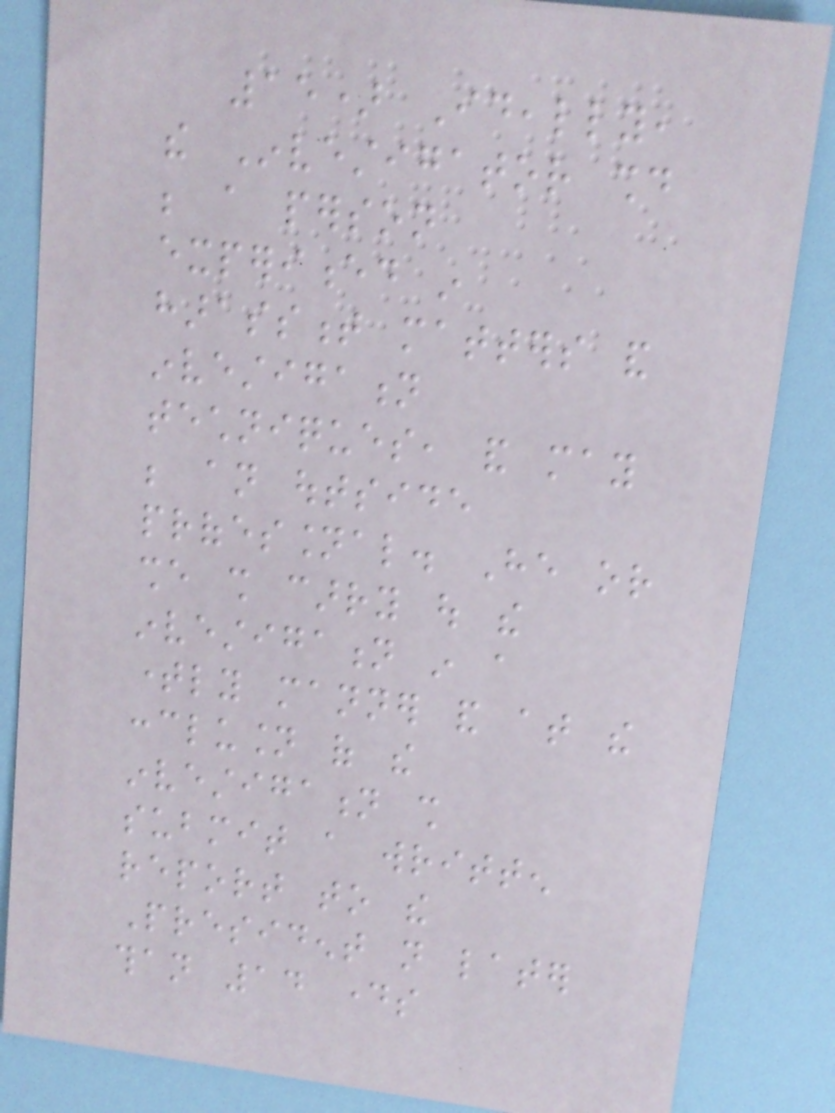15) Ideally,
the Investigator should
be a person
experienced in
harassment matters and
investigation
techniques, and may
be an outside
professional. He or
she shall carry out the
investigation in a
timely manner and at the
conclusion of the
investigation shall
submit a written
report to the
President not later
than 14 days
